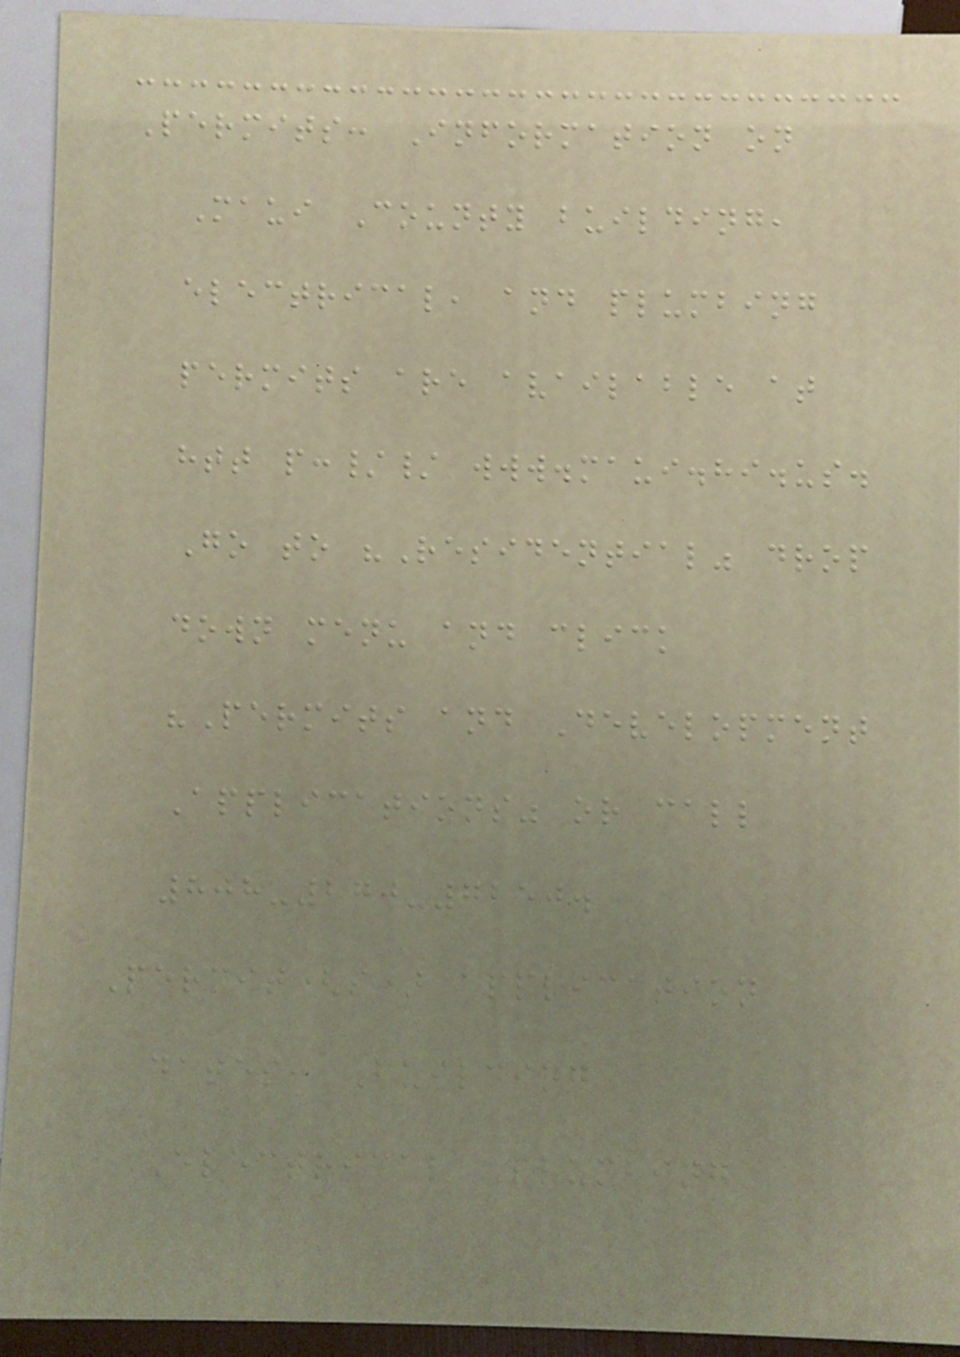Permits: Information on
Maui County building,
electrical, and plumbing
permits are available at
htt p:// www.maui.hi.us.
Go to "Residential" drop
down menu and click
"Permits and Development
Applications" or call
808-270-7250.
Permit(s) application
dates: Building
Electrical Plumbing
